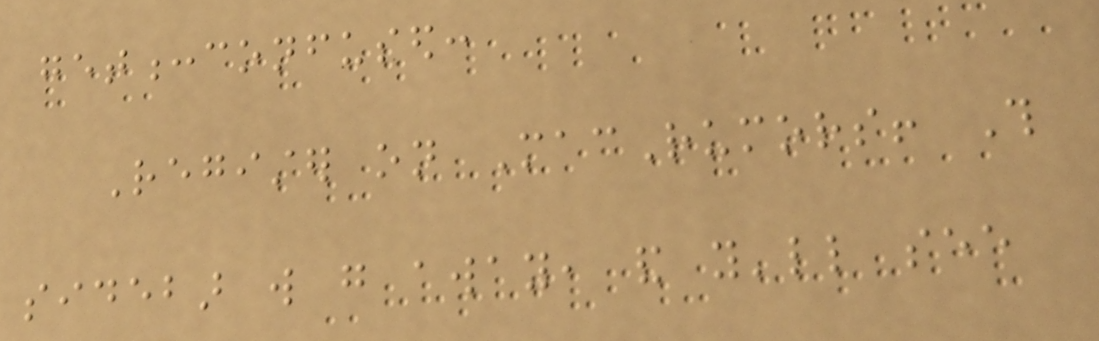get:confused:
Register on MacRumors! This
sidebar will go away, and you'll see
